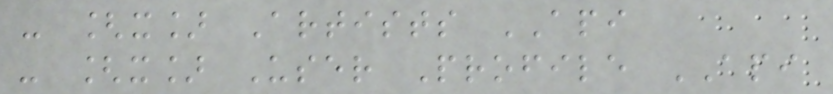- [x] Artists API
- [x] User Profile API
